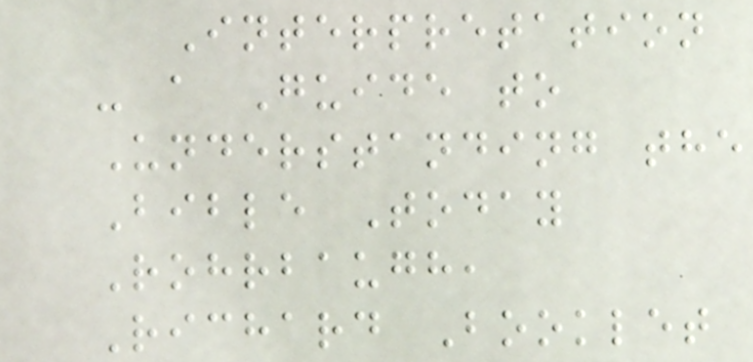Interpretation
- a Guide to
Understanding the
Bible Today
Rohrbaugh,
Richard Booklet
